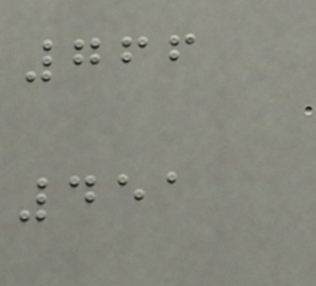766
451
